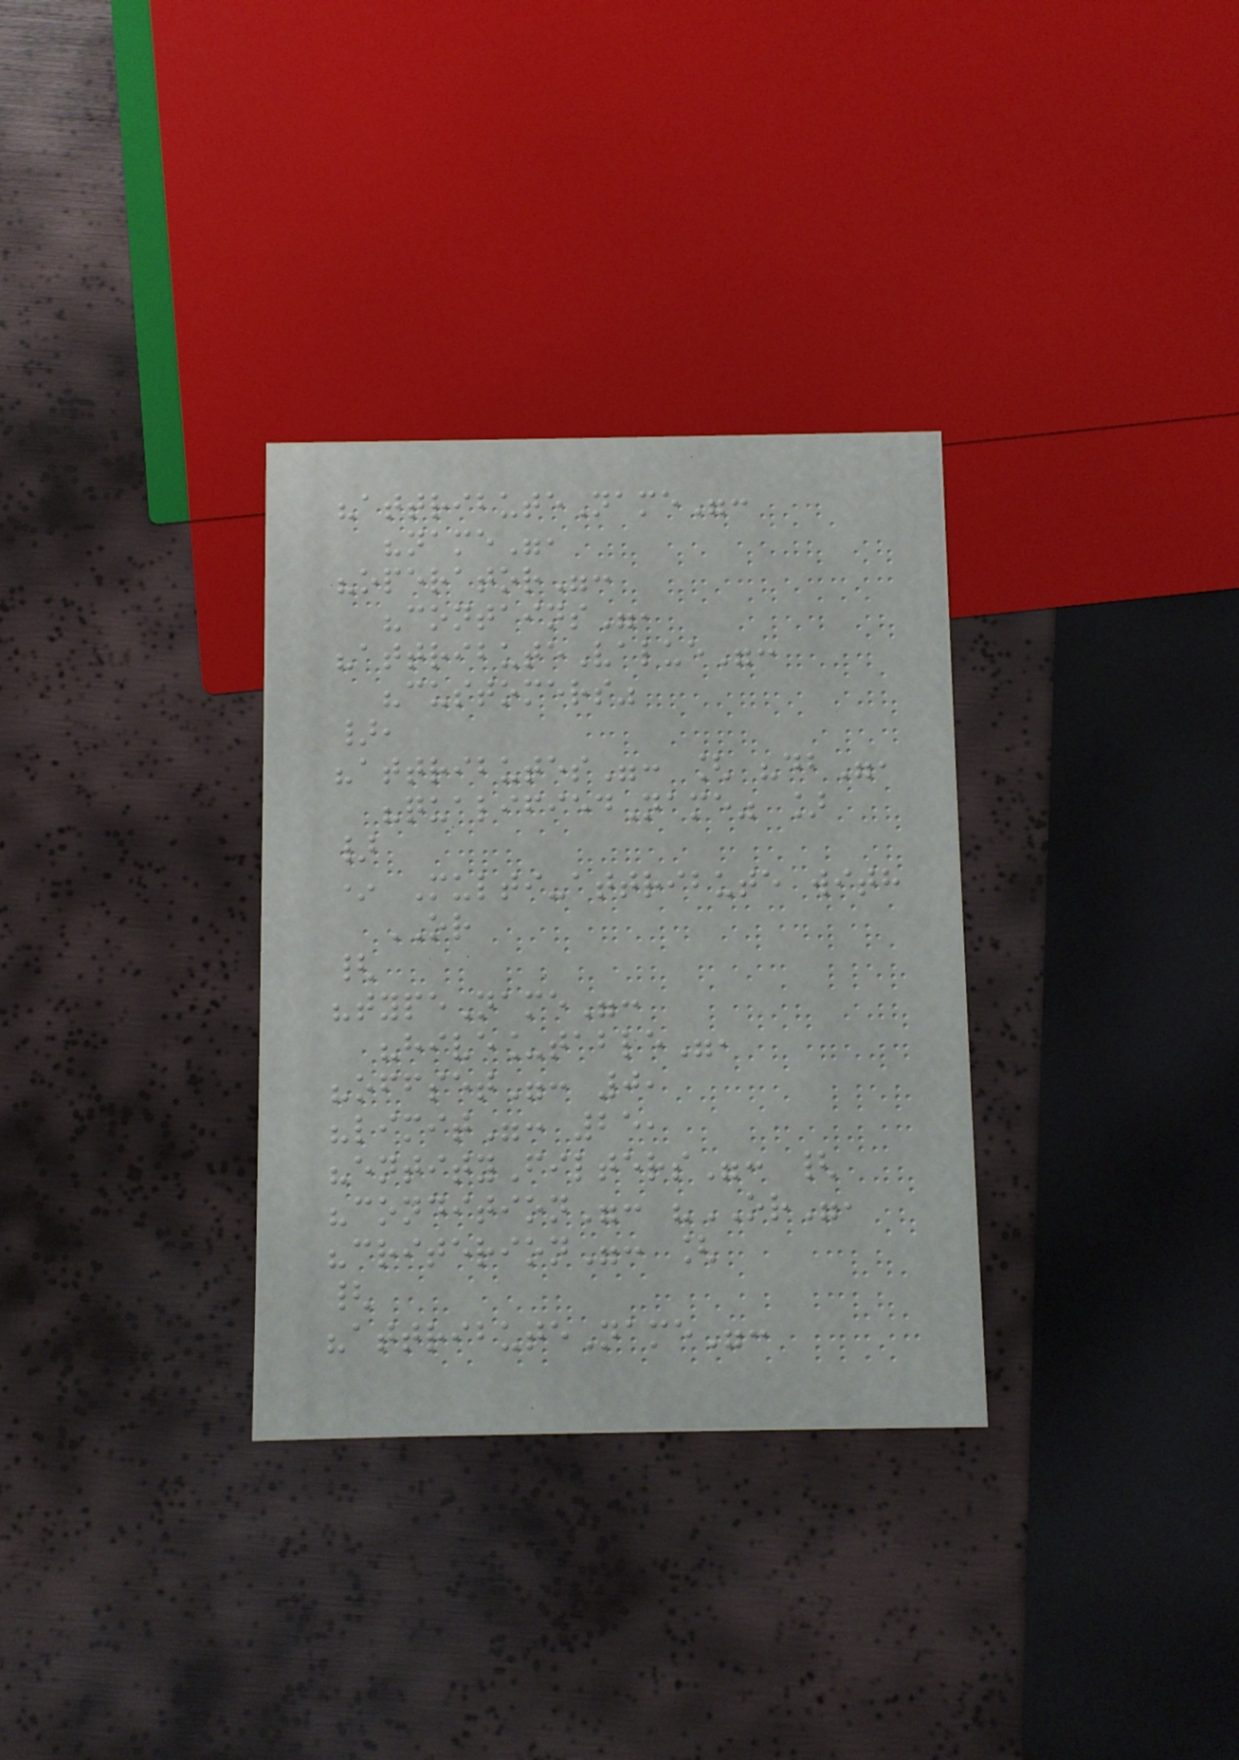"attributeName":
"name",
"operator":
"contains",
"attributeValue":
"customers"
},
"attributes": [ "db",
"qualifiedName" ]
}
* Multi-attribute with
OR
{
"typeName":
"hive_table",
"offset": 0,
"limit": 25,
"entityFilters": {
"condition": "OR",
"criterion": [
{
"attributeName":
